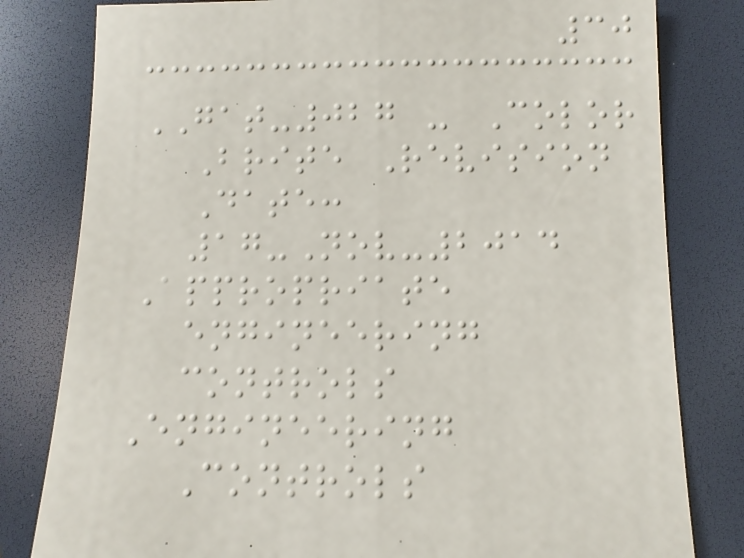30
GAT-027 - Color
Brite Revision
Date:
17-Nov-2014
Appropriate
engineering
controls
Engineering
Controls
